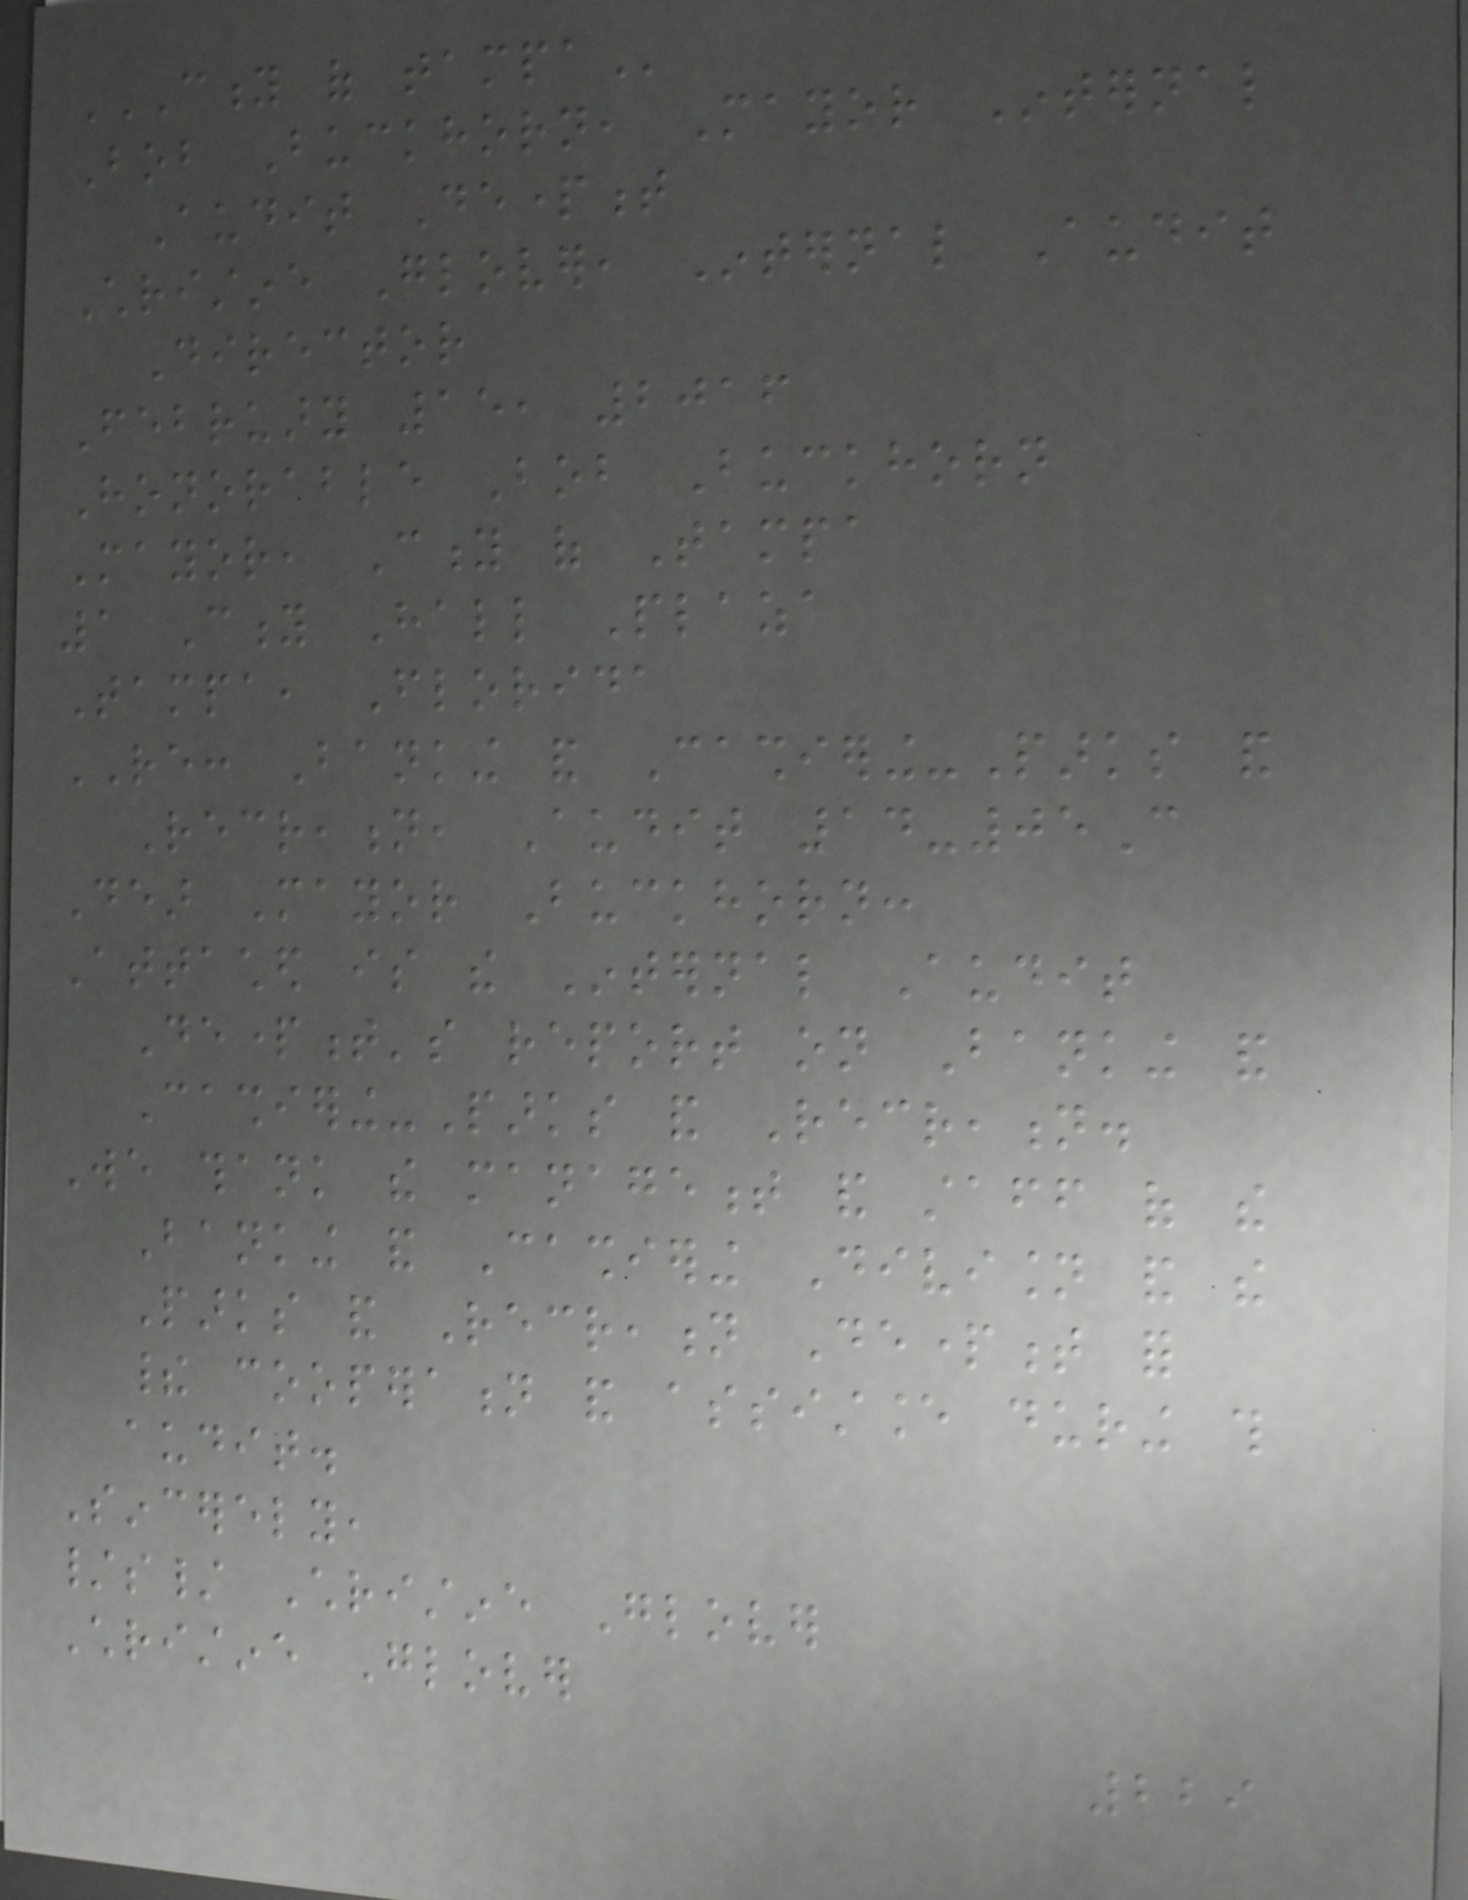CITY OF TAMPA
Bob Buckhorn, Mayor Internal
Audit Department
Christine Glover, Internal Audit
Director
February 15, 2016
Honorable Bob Buckhorn
Mayor, City of Tampa
1 City Hall Plaza
Tampa, Florida
RE: Banking and Cashiering-Parks and
Recreation, Audit 14-05C
Dear Mayor Buckhorn:
Attached is the Internal Audit
Department's report on Banking and
Cashiering-Parks and Recreation.
We thank the management and staff of the
Banking and Cashiering Division and the
Parks and Recreation Department for
their cooperation and assistance during this
audit.
Sincerely,
/s/ Christine Glover
Christine Glover
229
